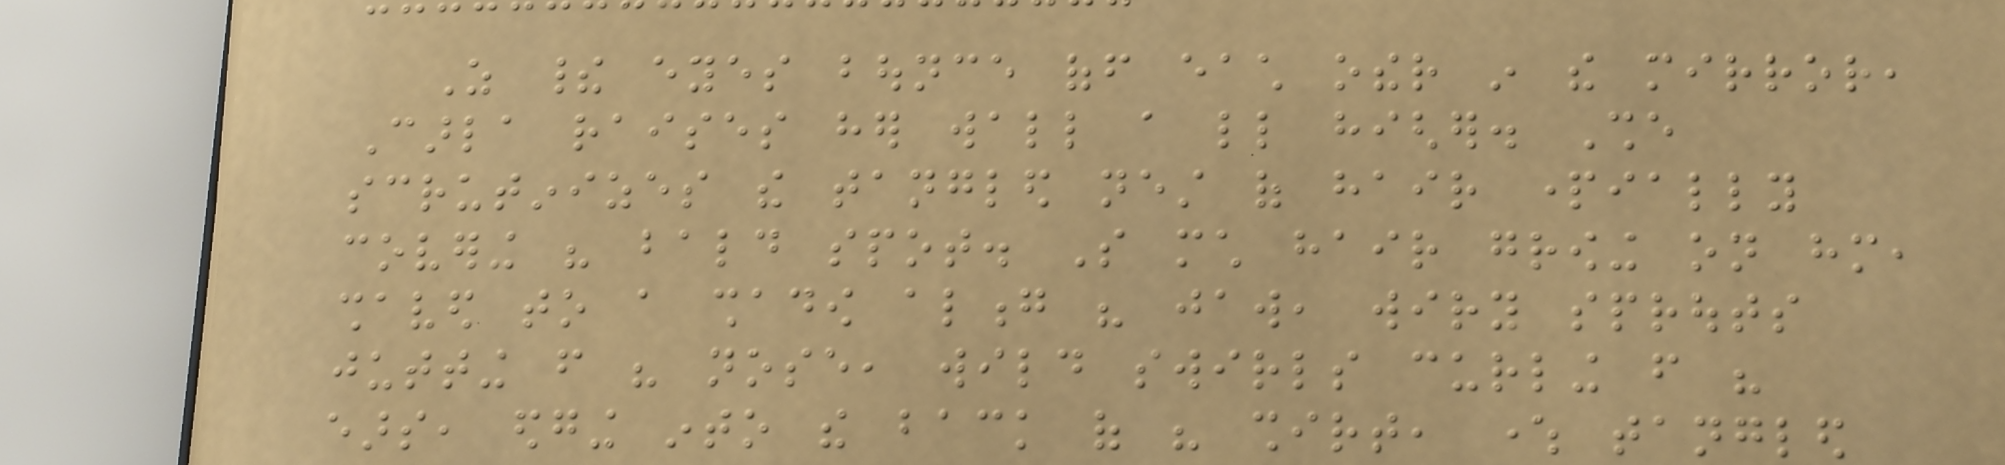As their eyes bounce off each other in the mirror,
Carla raises her wall a little higher. She
scrutinizes the tangled nest of hair partially
covering his bald spot. So much hair growing on him,
shaved to a shadow along his jaw, wiry sprouts
jutting from his nose, wild swirls curling from his
ears, edging into the back of his shirt, where tangled
